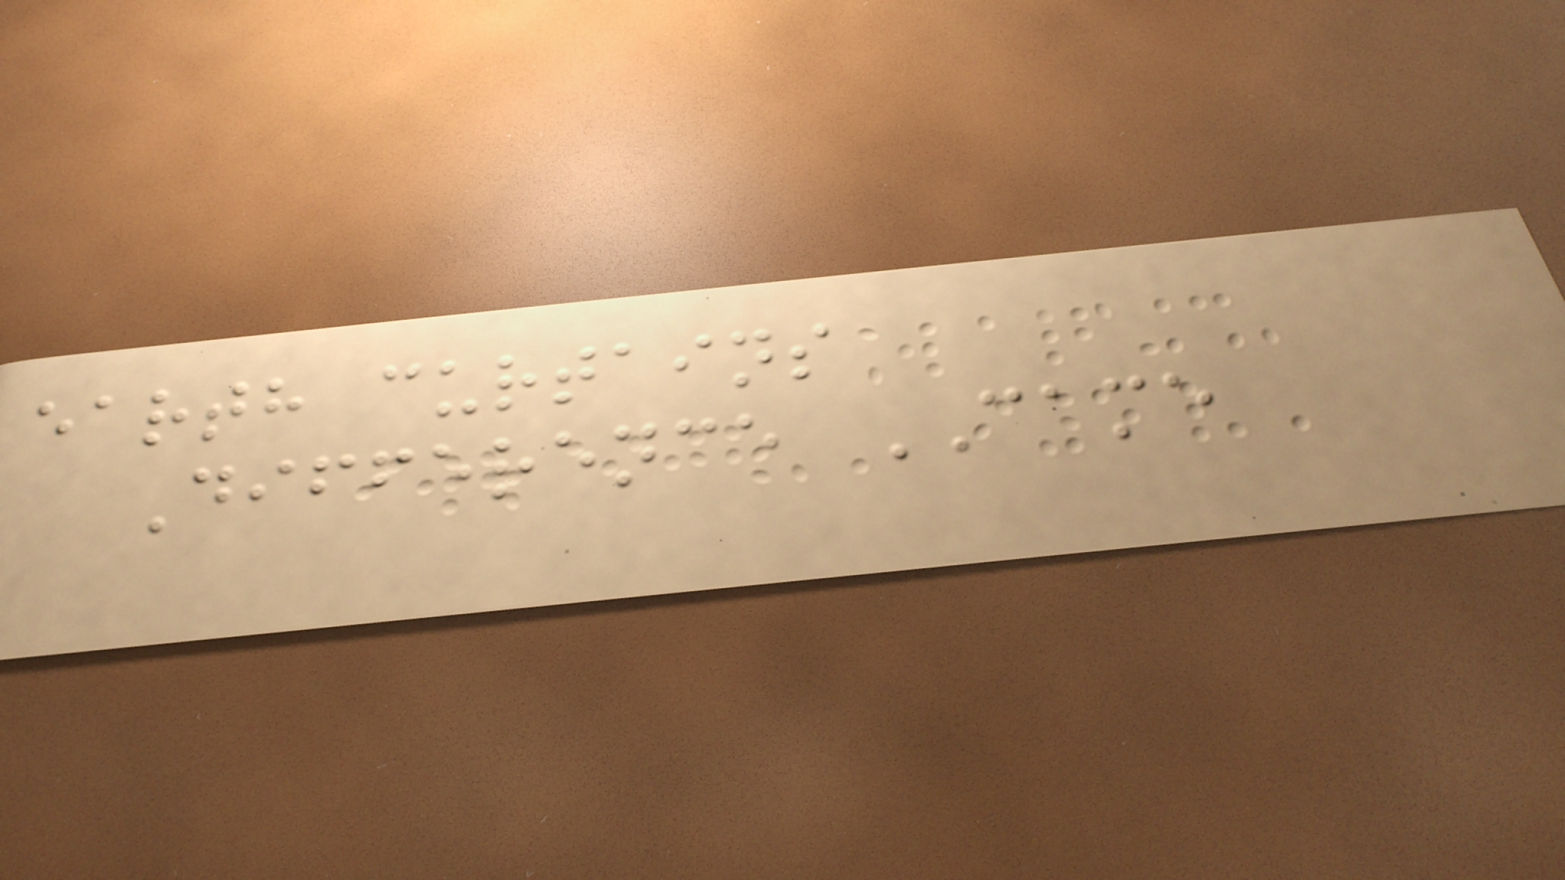earth curtains
Difference CAME
